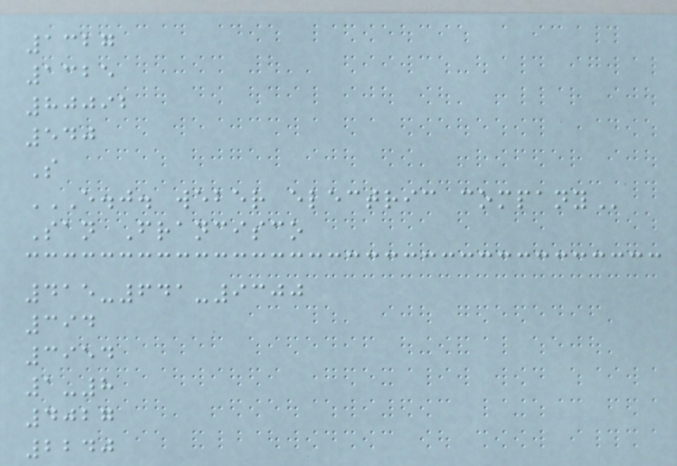1327
1325
80092
540
S
E.J. WEBER ELECTRIC COMPANY
San Francisco
415-641-9300
394
3954
1-8
4027
2240
